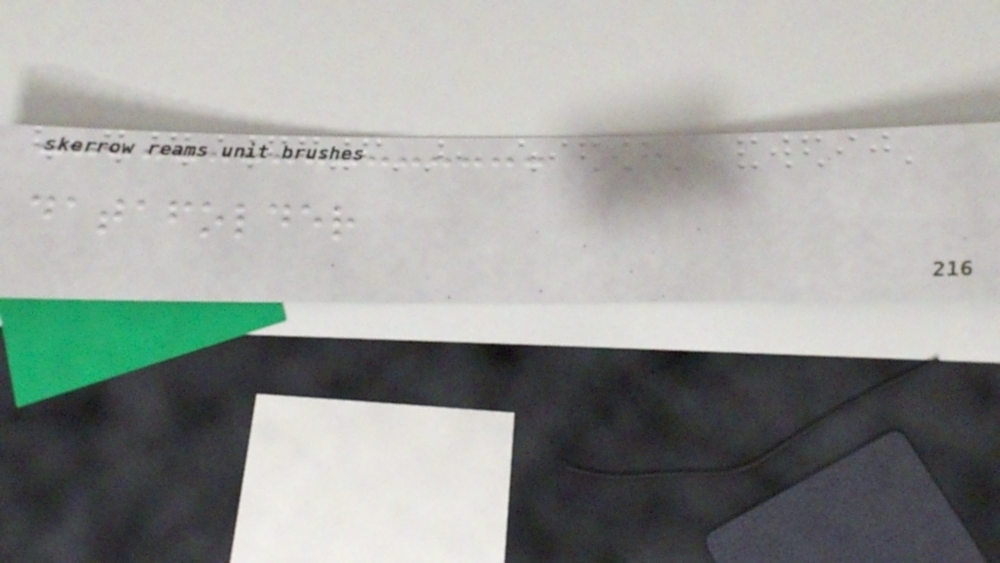datafolder
